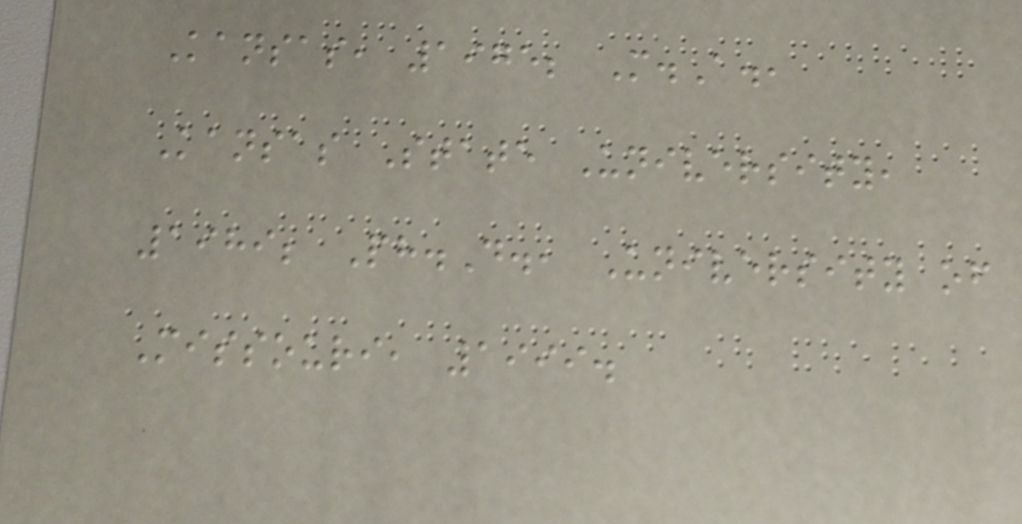Kansas, 1975; M.A.,
Kansas State University,
1989; Ph.D., University of
Missouri, 1999.
